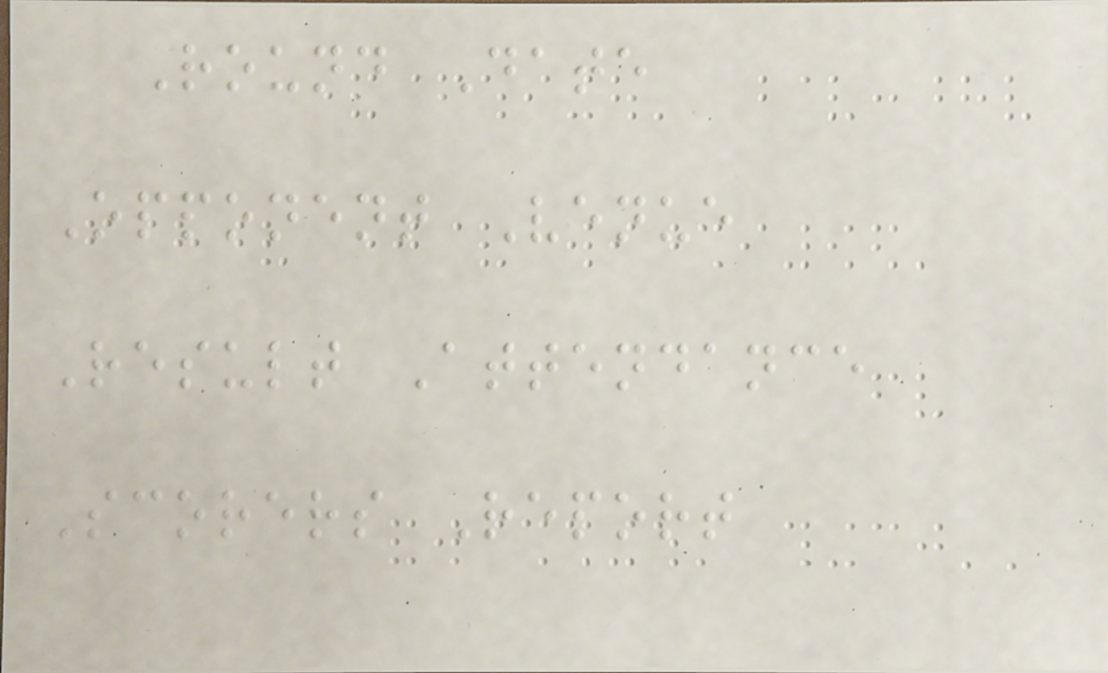Round Date
Opponent Venue
Result Attendance
Scorers Report
